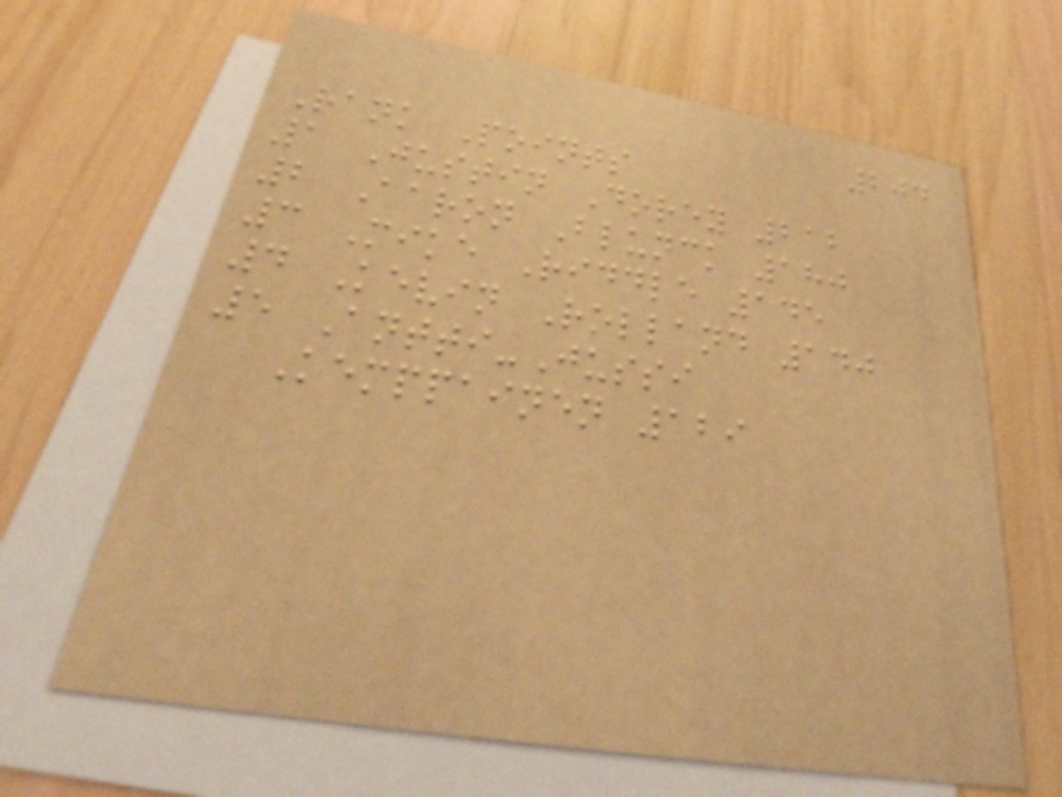204
Rank Points
1 Justin Dorey 212
2 Aaron Blunck 180
3 Mike Riddle 145
4 Kevin Rolland 140
5 Antti-Jussi
Kemppainen 129
